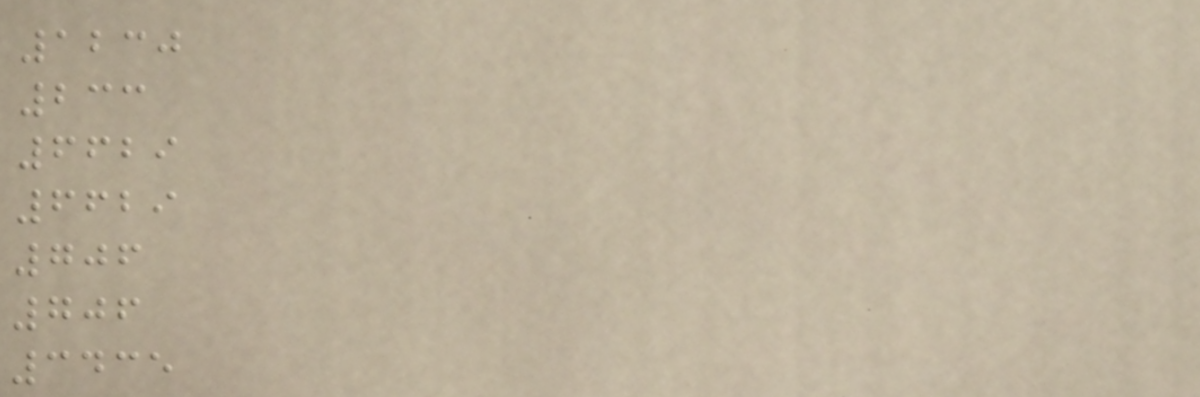1230
233
6629
6629
706
706
3435
